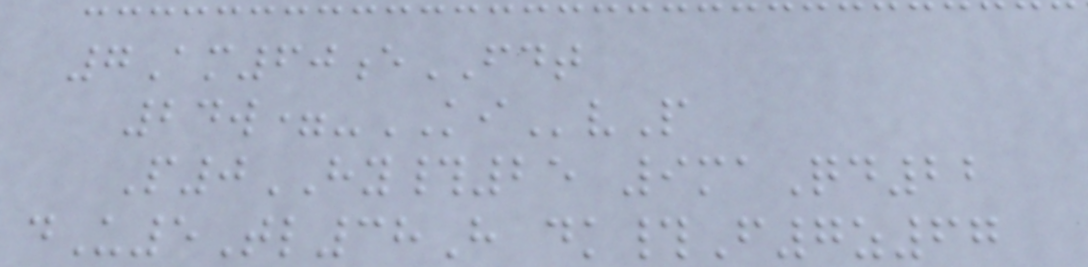7Am60eFDT
24w=-KIvP
P0HY#25 9maQd22
dU5Tl38H dk#F7z67
